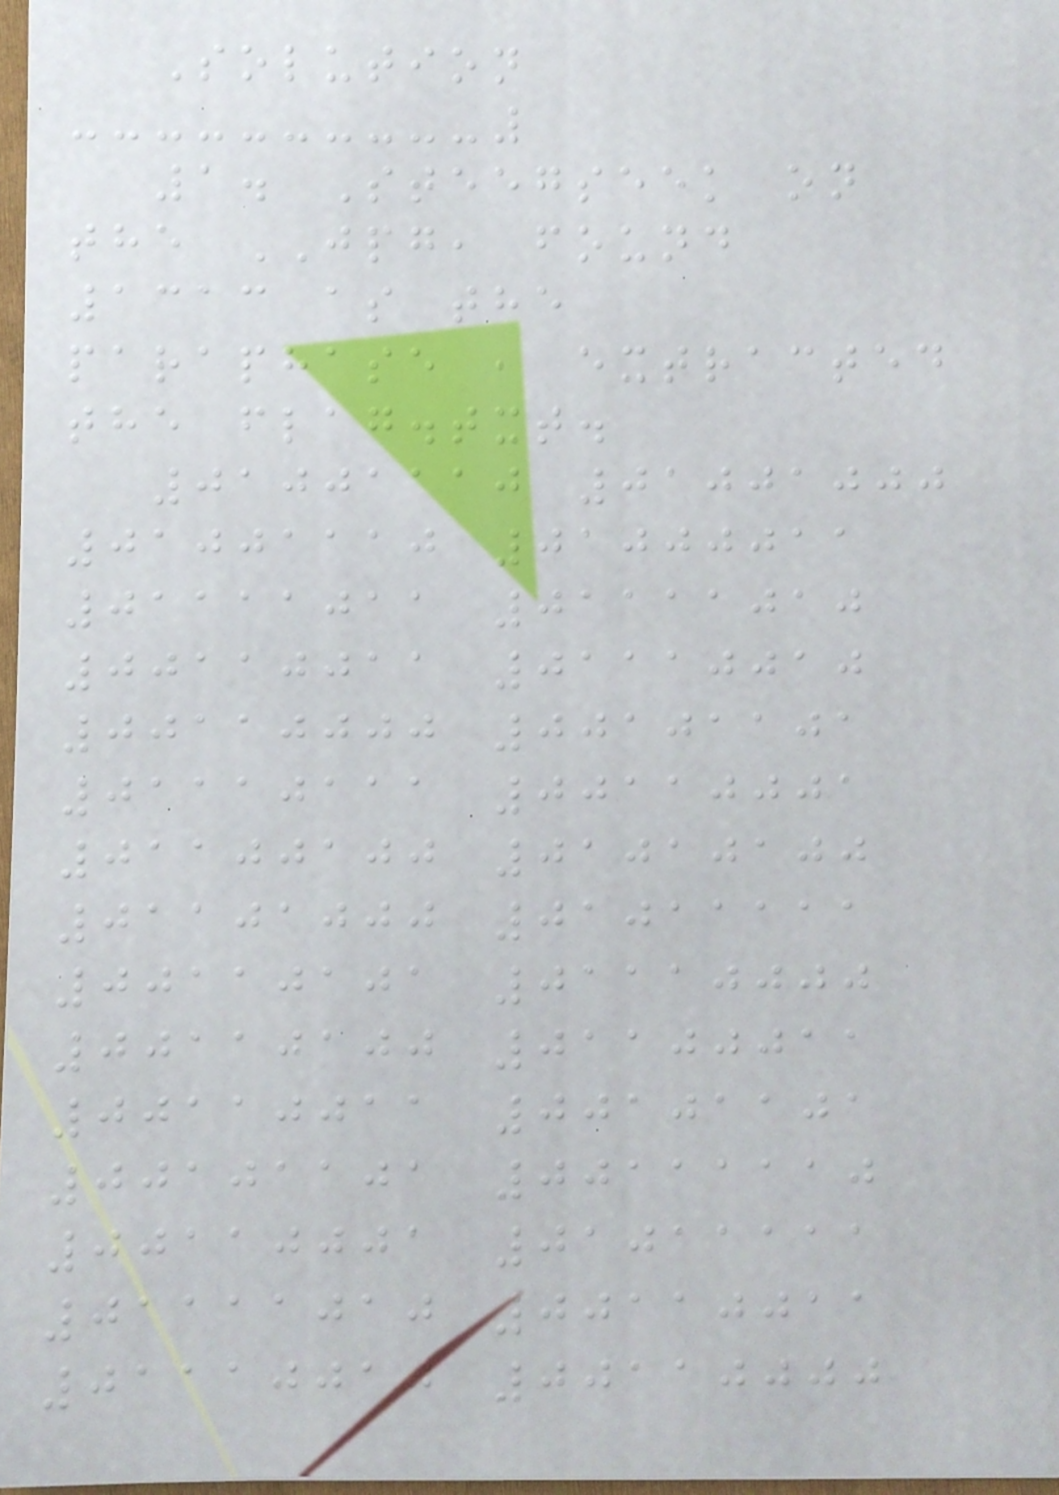Solution
1. Steegseek on
the JPG, found
1313 as the
paraphase , extracted
the flag.txt.
01001110 01001000
01001110 01000011
01111011 01111010
00110011 01110010
00110000 00101101
01110111 00110001
01100100 01010100
01101000 01011111
00110101 01110000
00110100 01100011
00110011 00101101
00101101 00111110
00110001 01011111
01111010 00110011
01110010 00110000
